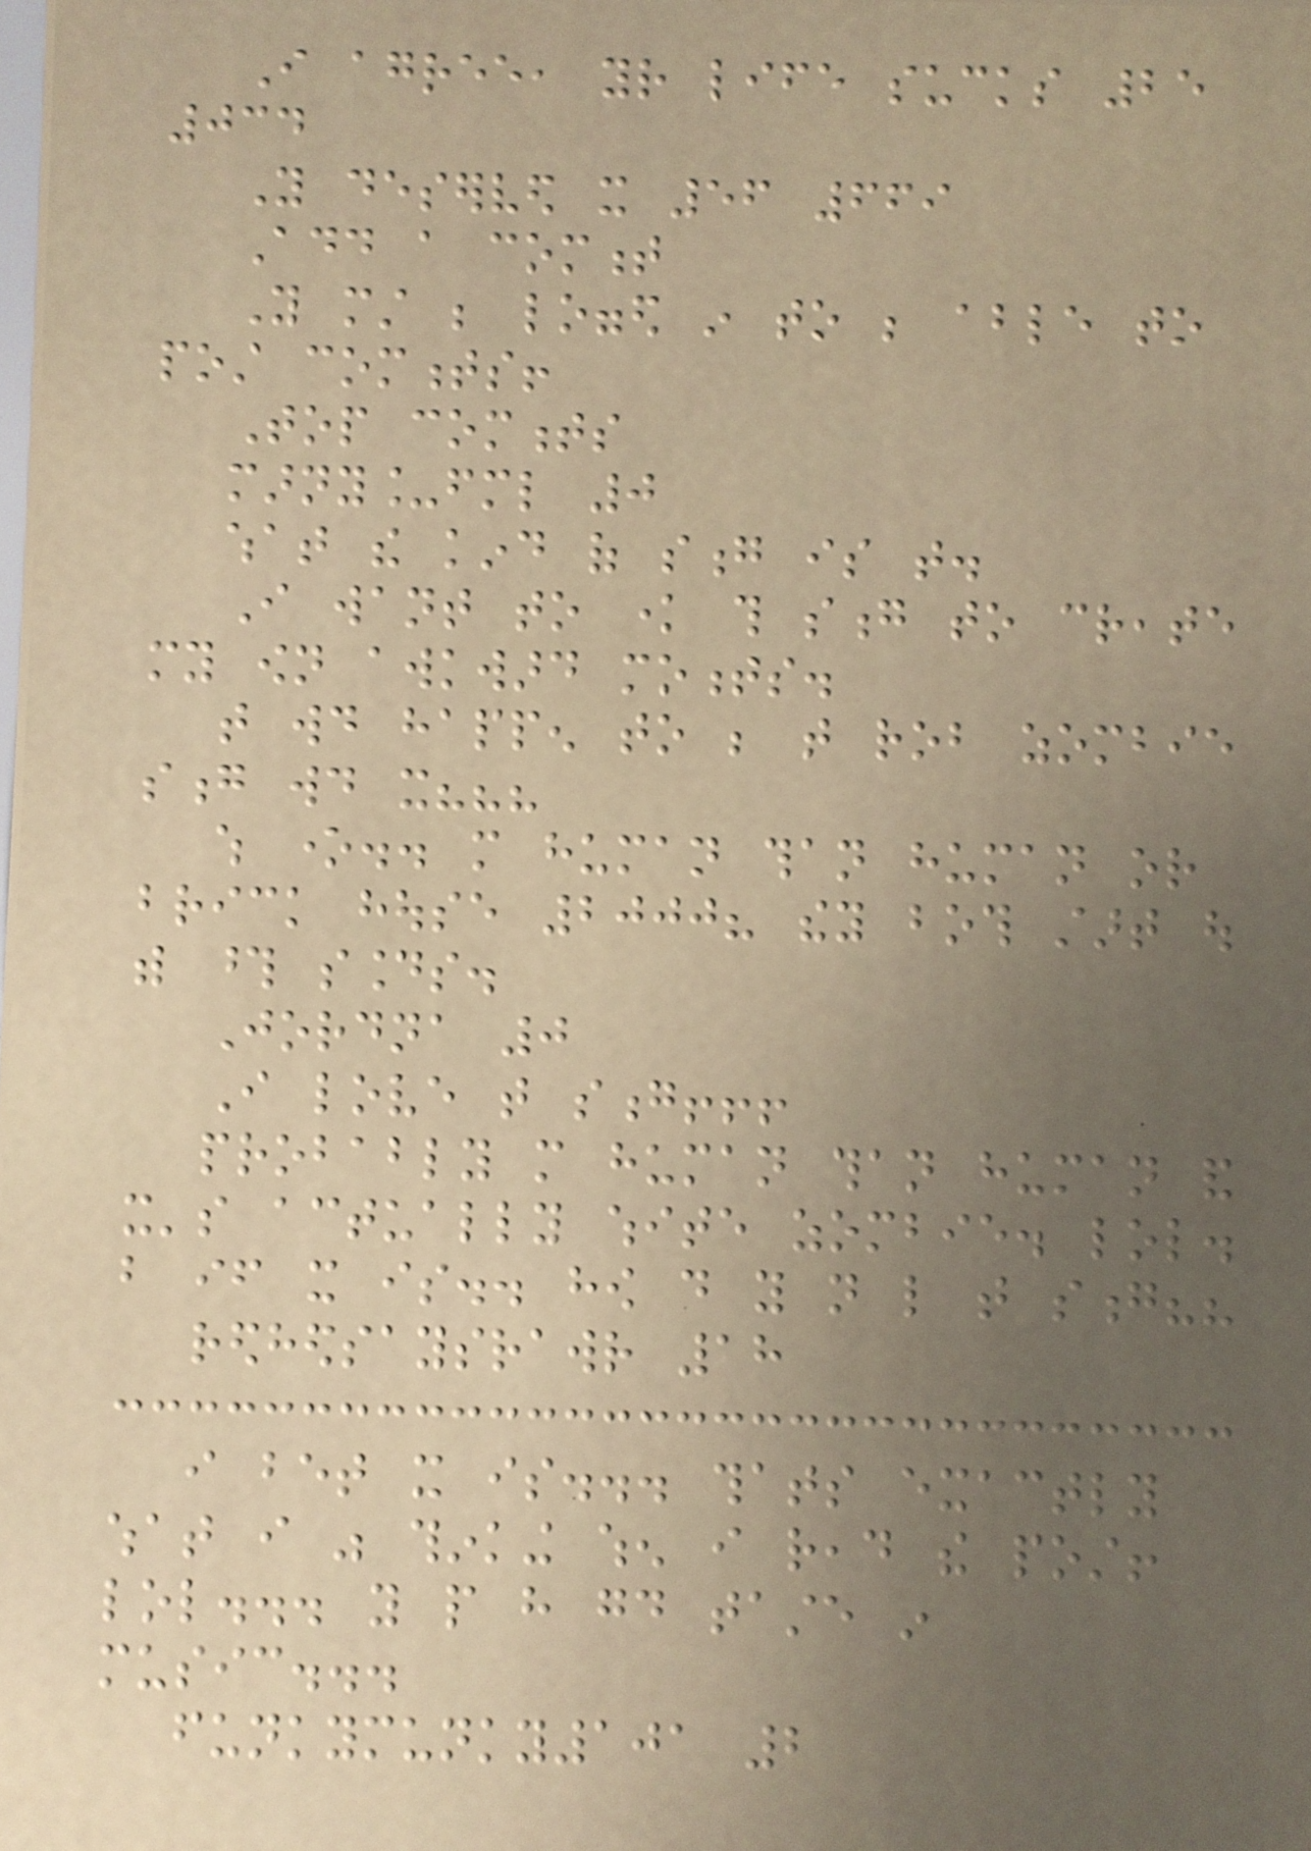I agree, your life sucks 25
034
You deserved it 56 669
Add a comment
You must be logged in to be able to
post comments!
Top comments
marny_fml 0
what the kind of song is that.
I want to know this song to create
my own awkward moments.
that would happen to be that rob zombie
song would it???
which one.. more human than human or
brick house 2000? they both start out
with those sounds.
Jordna 0
I love that song!!!
probably more human than human and
it's actually white zombie. lol.
but if it is.. how do you not like that song??
redhedsaysrawr 18
i bet it is... thats exactly
what i was thinking when i read the post!
lol... you people have good taste in
music...
funkymunky101 2
